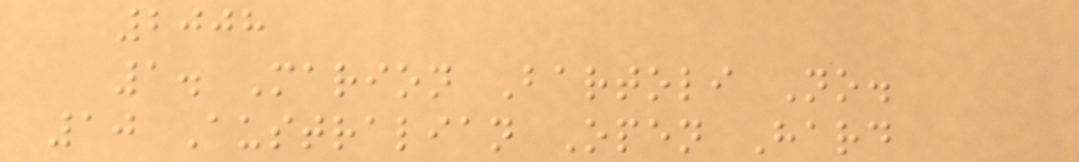2008
1. Marion Bartoli No.
10 Australian Open Hard
